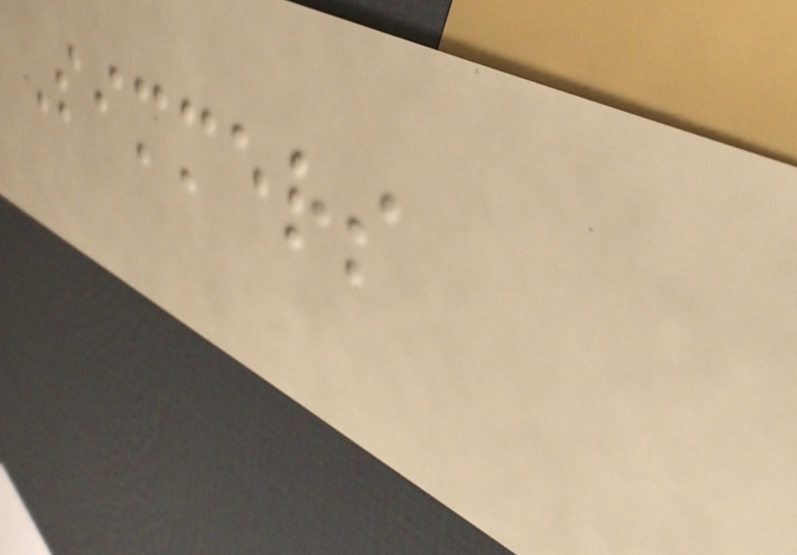Simmers
